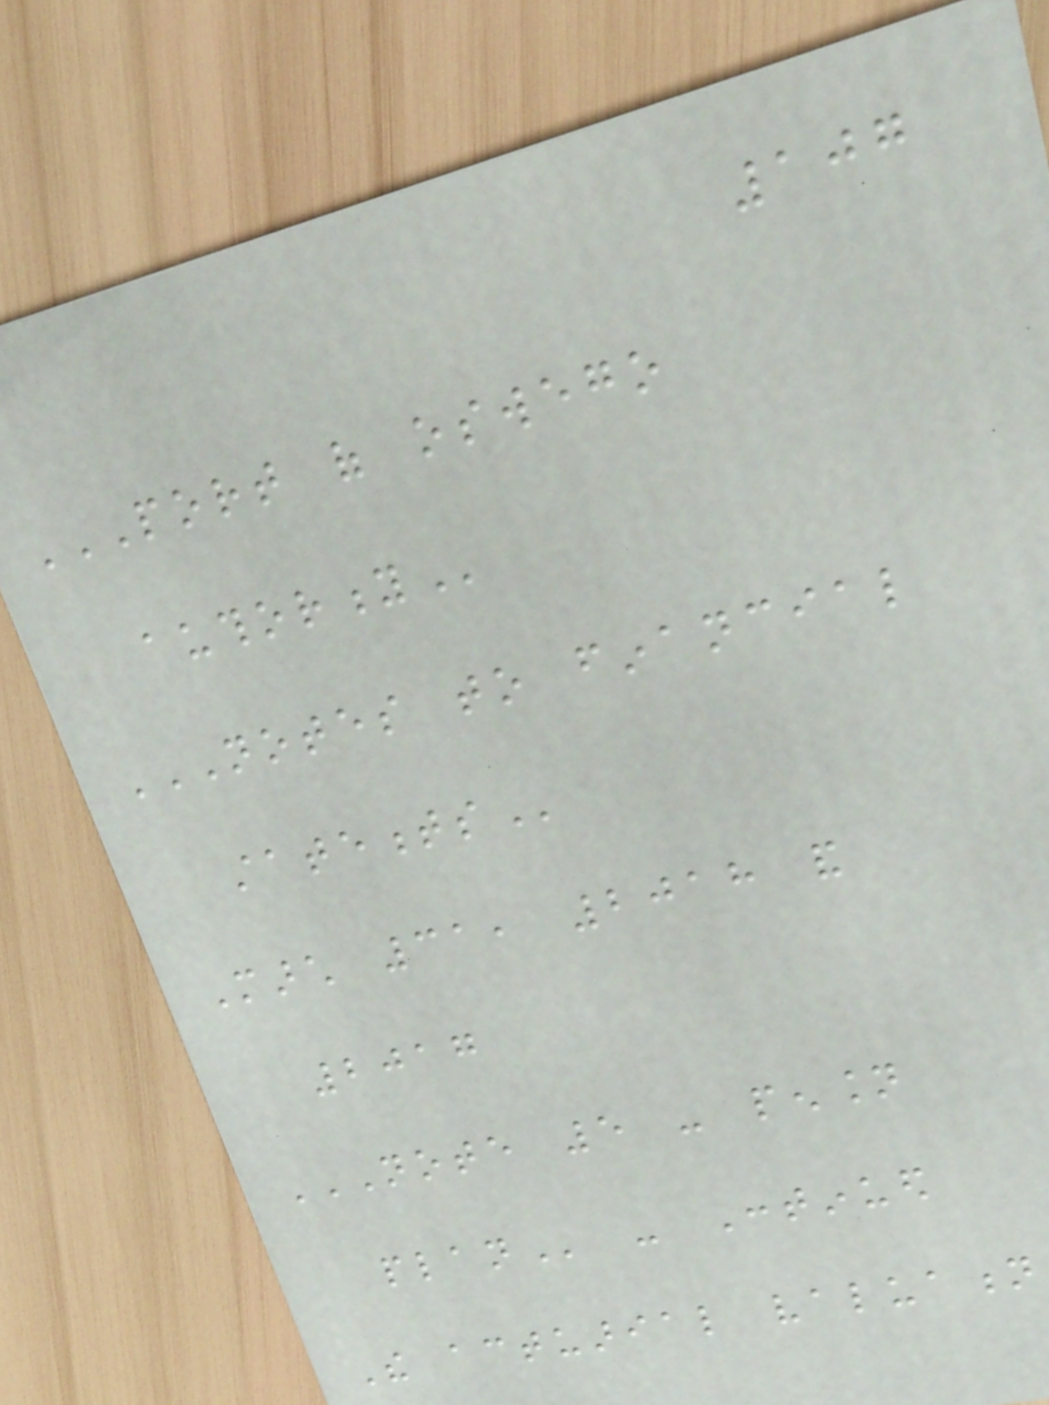107
PORT OF OSWEGO
AUTHORITY
NOTES TO FINANCIAL
STATEMENTS
March 31, 2018 and
2017
NOTE 5 - PENSION
PLAN - Continued
The actuarial valuation
